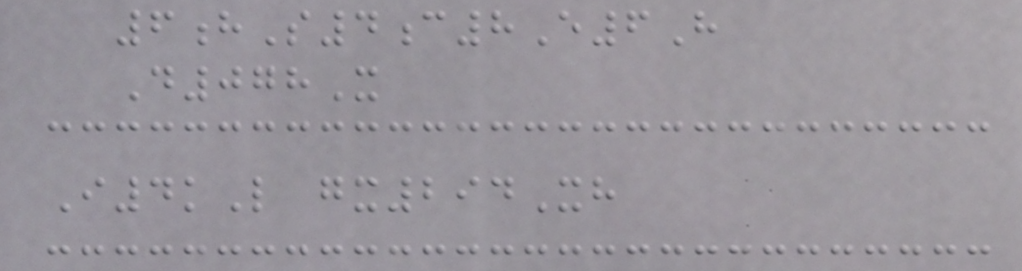6hS4c8E6H
D078X
I4kL gx294Xh
